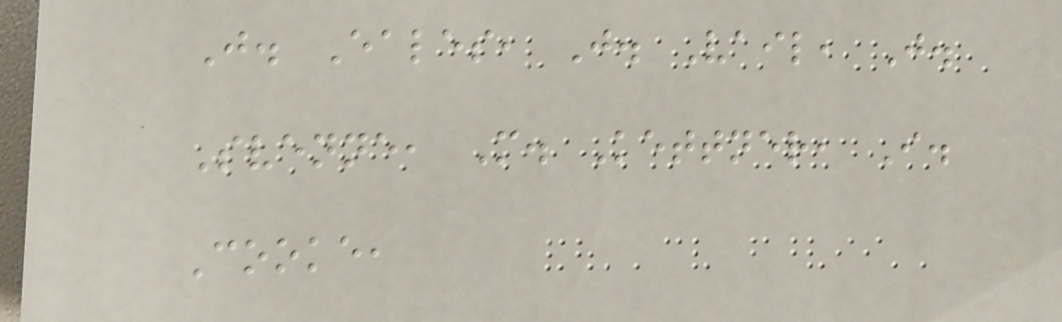J. Eales, J. Vail, J.
Svenne, M. Kettner, I.
Cooke,
